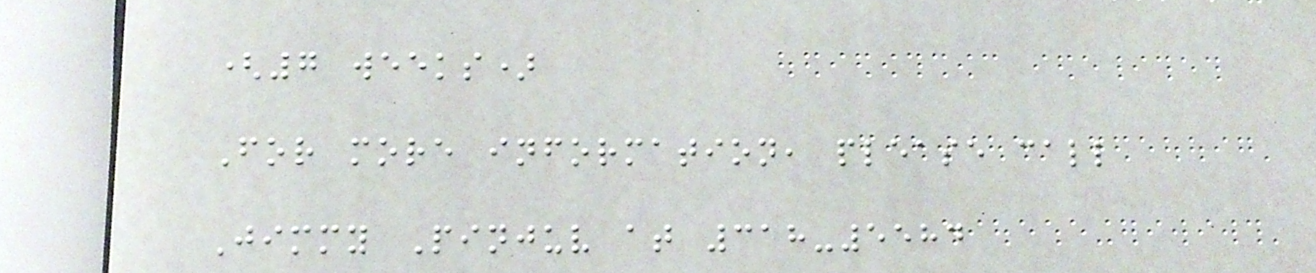(7 weeks)
For more information, please call
Jimmy Pinjuv at 318-5584
